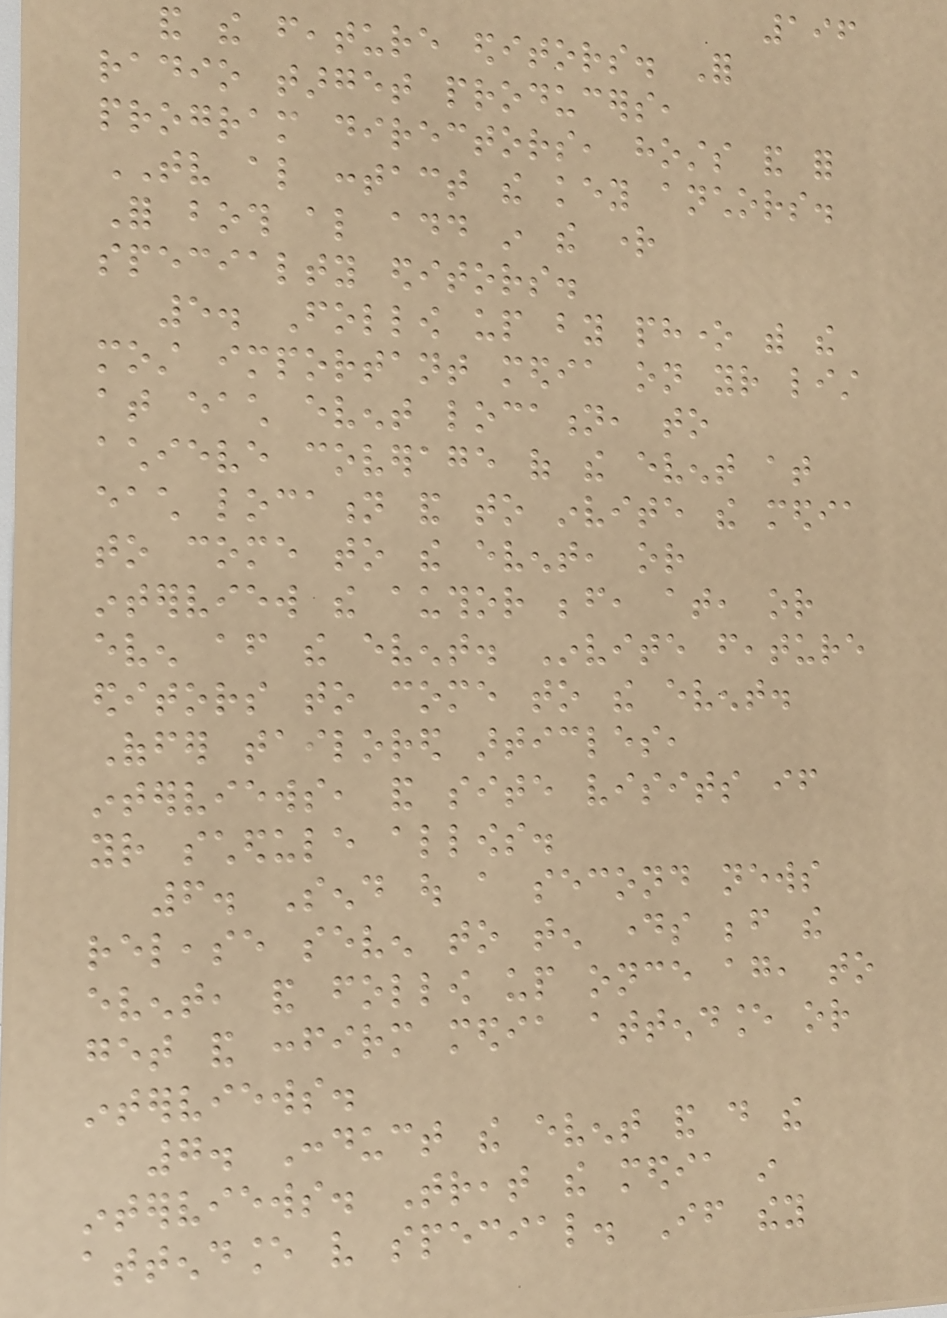196
and the feature editors. For
radio target producers,
program directors, hosts and for
TV also contact the key anchors.
For both also add in the right
specialty editors.
5. Follow up by phone with the
most important media on your list
at each event location, to
achieve coverage of the event at
each location and to invite the media
to come to the event, or
interview the author before, at, or
even after the event. Invite feature
editors to come to the event.
Offer tailored articles,
interviews, and site visits if
your schedule allows.
6. Send out a second news
release seven to ten days before the
event, and follow up once again, to
get and confirm media attendance or
interviews.
7. Conduct the event and do the
interviews. Treat the media in
attendance very special. If they
